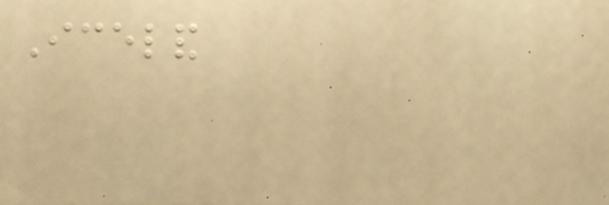Iceland
